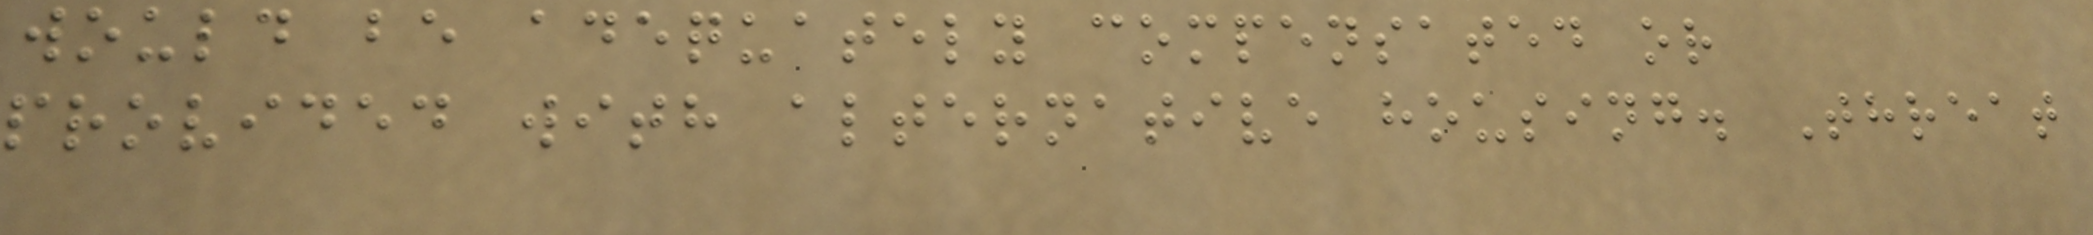would be adequately compensated or
provided with alternative housing. Threat
